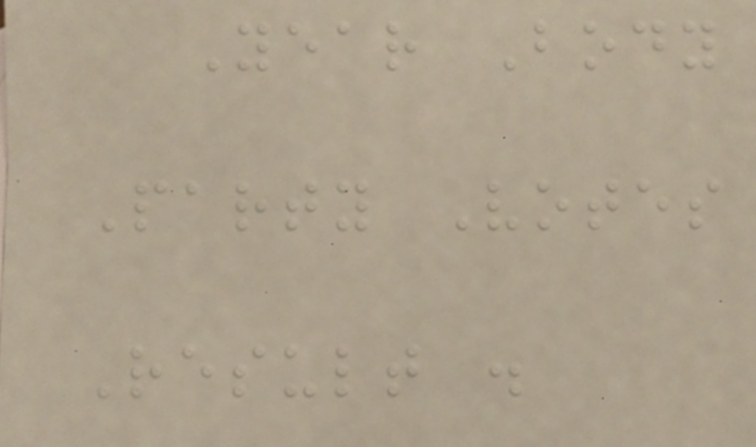Year Body
Party Votes
Result .
